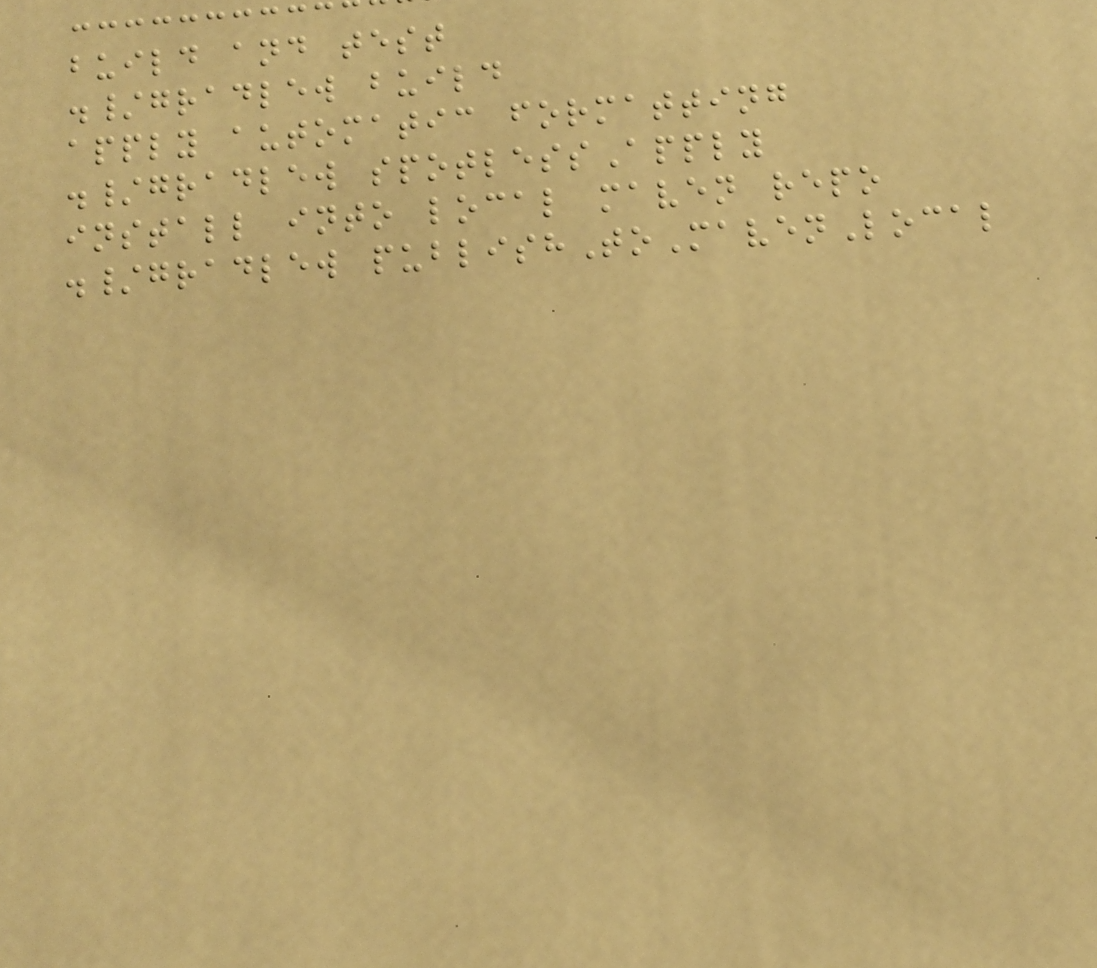build and test
./gradlew build
apply automatic formatting
./gradlew spotlessApply
install into local maven repo
./gradlew publishToMavenLocal
